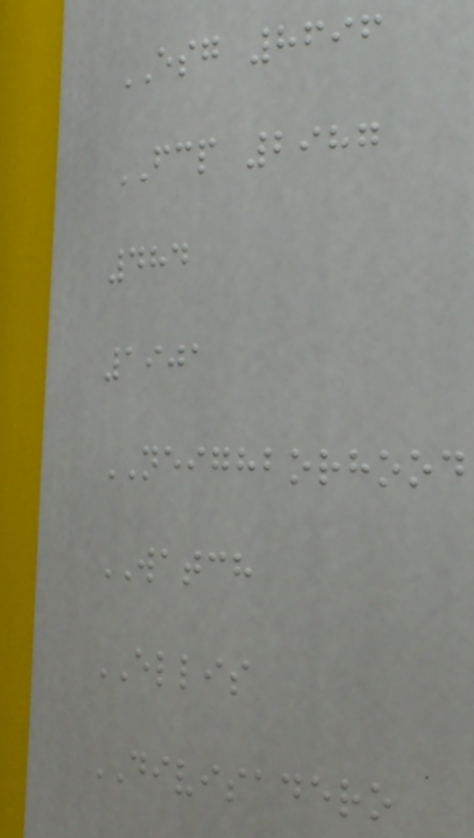ESG 8696
FCP 2987
484
1901
NEIGHBORHOOD
WATCH
ELLIS
DIVISADERO
